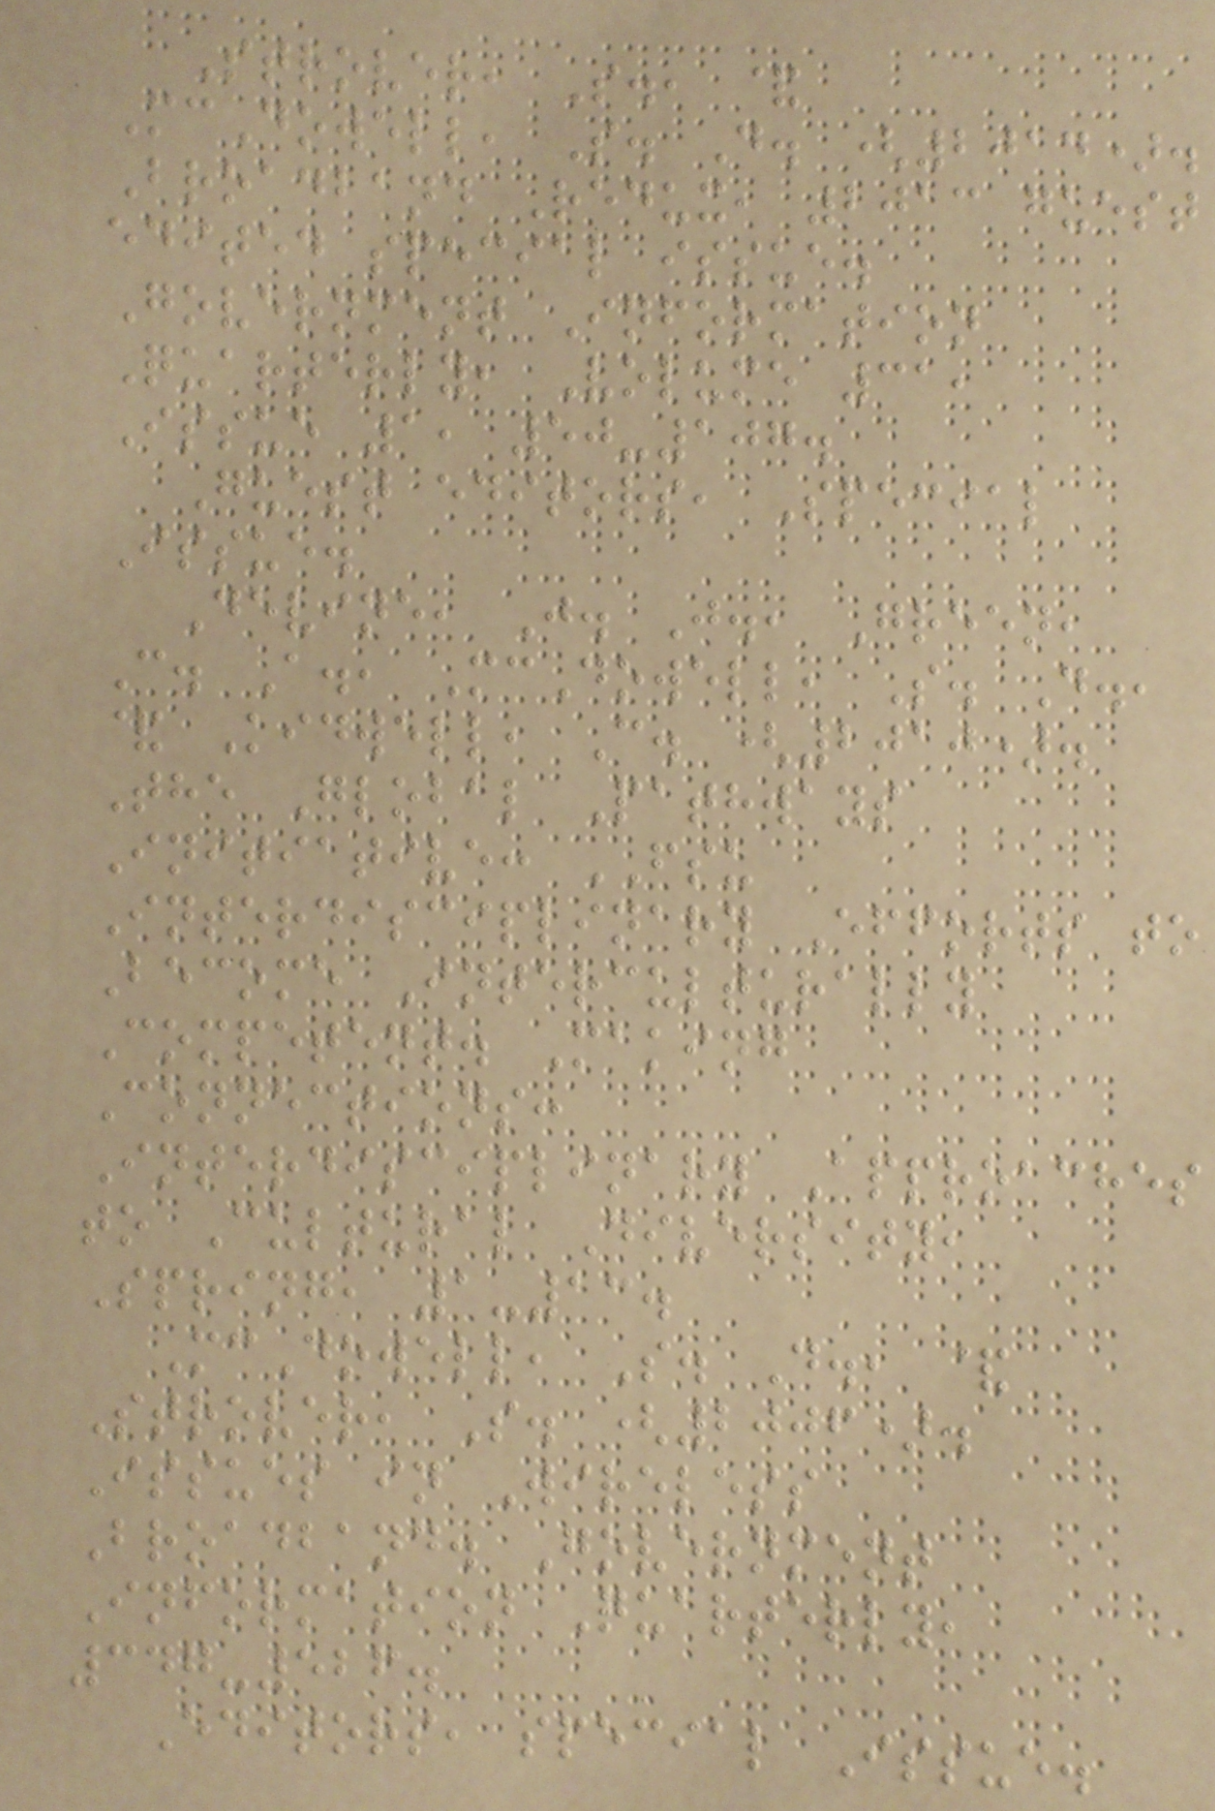Strover, S., &
McDowell, S. D. (2014).
Broadband Redux, 2013 guest
edited special issue.
Government Information
Quarterly, Volume 31,
Issue 1, 50-107.
Guest editors, Special
Issue.
Devine, J. J., Green,
C. A., McDowell, S. D.,
& Kidwell, C. (2010).
The Global Pathways
Initiative: FSU
Interdisciplinary Efforts to
Become Interculturally
Competent. Making
Connections:
Interdisciplinary Approaches
to Cultural Diversity,
Spring, 1-13.
McDowell, S. D., &
Strover, S. (2006).
Issues in Wireless
Broadband. Government
Information Quarterly,
347-526.
Editors, special Issue.
